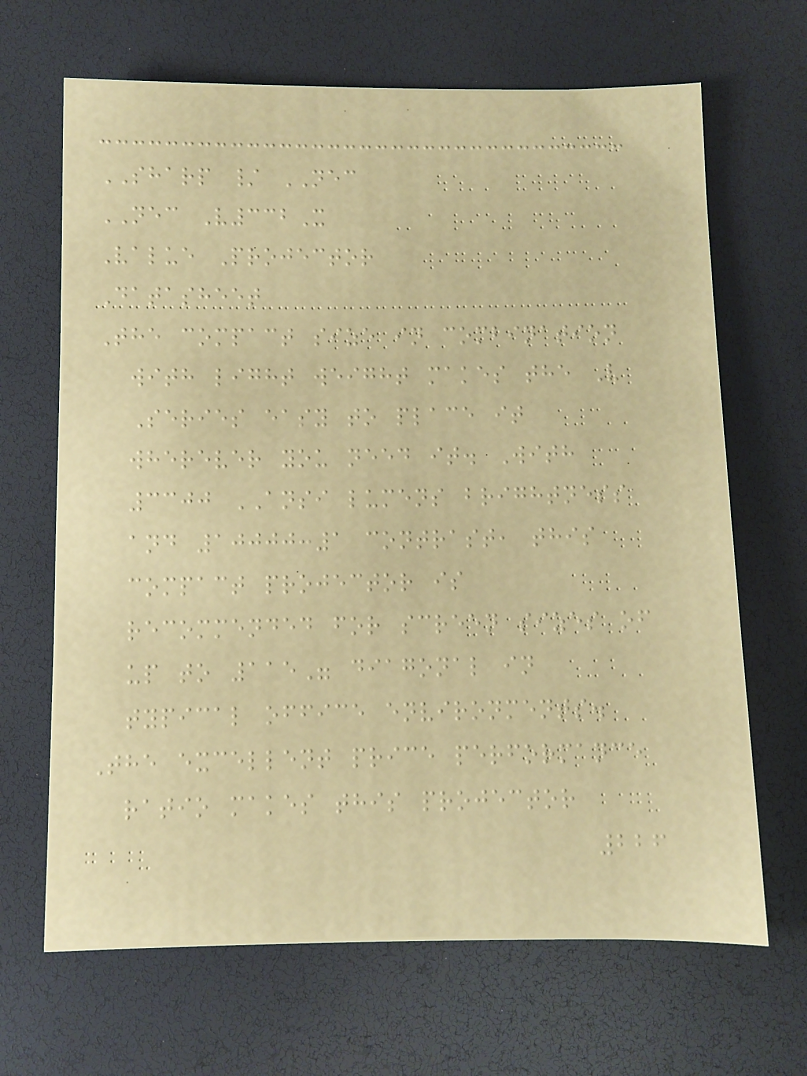SHARP / NEC
NEC V332X
Value Projector
Datasheet
The compact size in combination
with light weight makes the V
Series easy to place it
wherever you need it. With
3300 ANSI lumens brightness
and 10000:1 contrast, this
compact projector is
recommended for screen sizes of
up to 115" diagonal in
typical office environments.
The excellent price performance
ratio makes this projector
226
